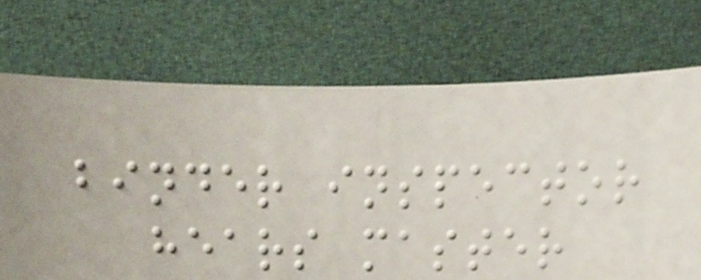binder inspector
hears master
